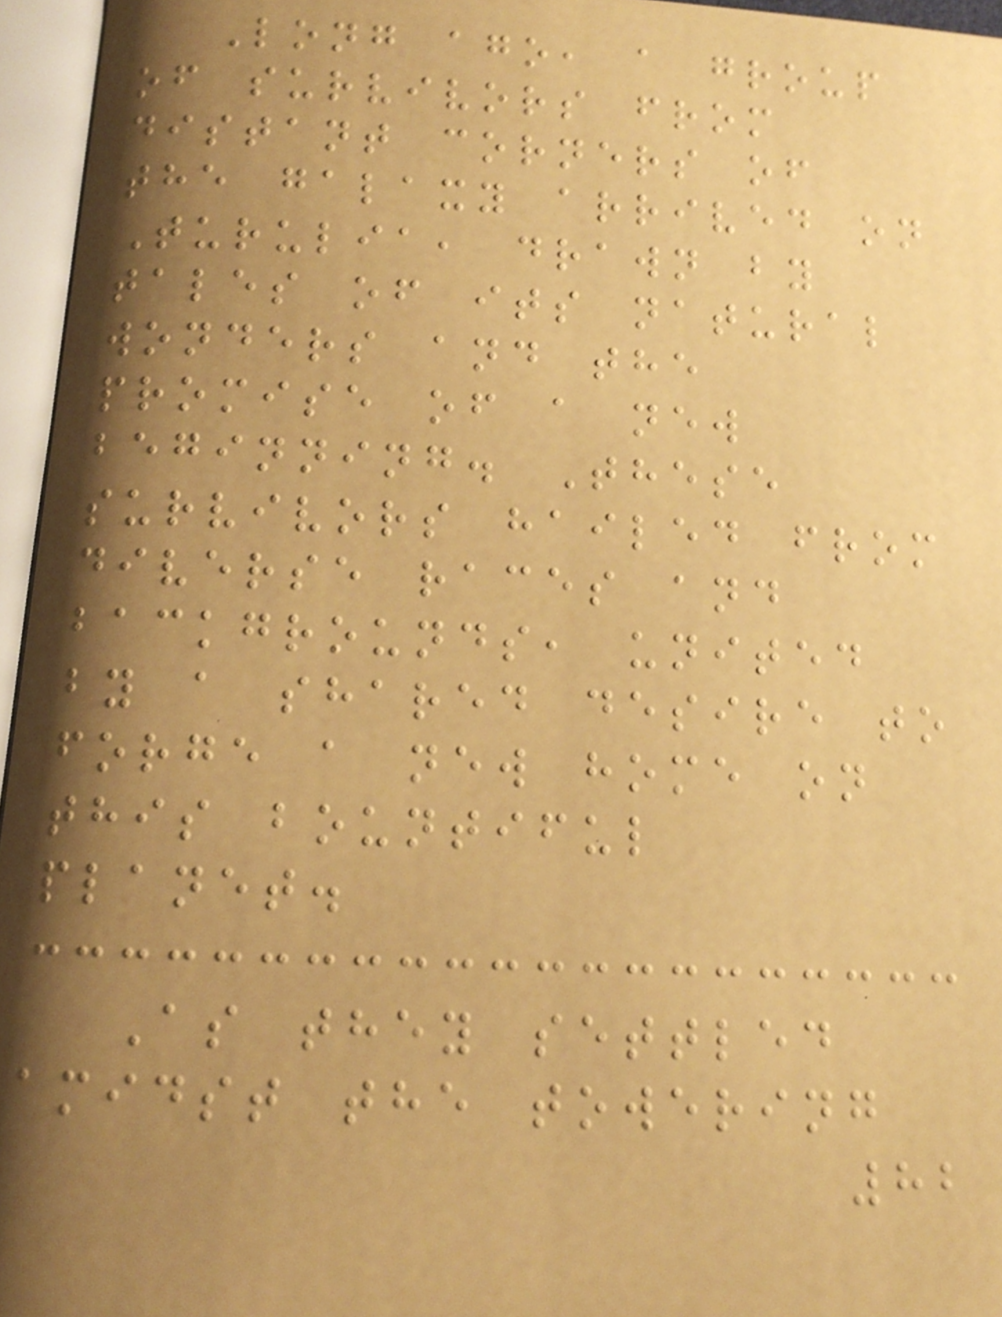Long ago, a group
of survivors from
distant corners of
the galaxy arrived on
Turulia, drawn by
tales of its natural
wonders and the
promise of a new
beginning. These
survivors hailed from
diverse races and
backgrounds, united
by a shared desire to
forge a new home on
this bountiful
planet.
As they settled
amidst the towering
82
